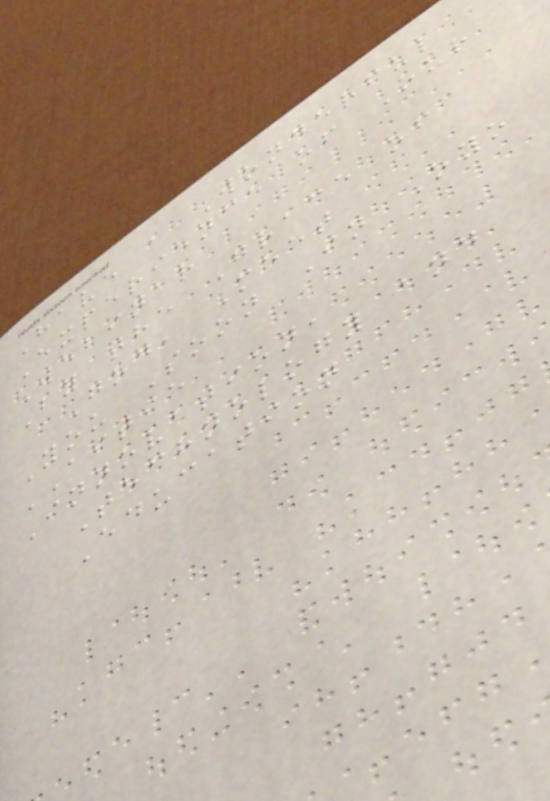Have a Wonderful
Experience of Our
Webinar
By the Grace of
God, Meet
You Soon In Oyo
AITIE
Innovation,
Technology and
Education
